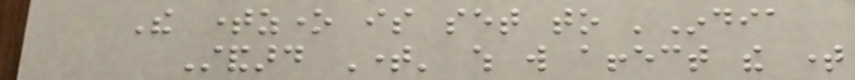The timezone is set to 'India
Standard Time' which will affect the time
